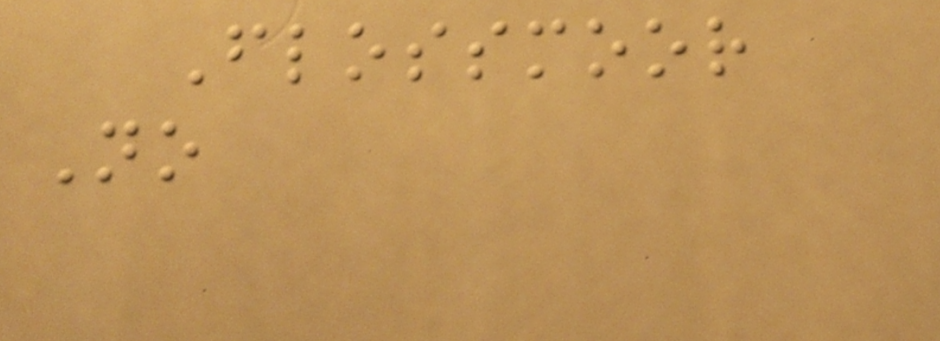Flossmoor
No
